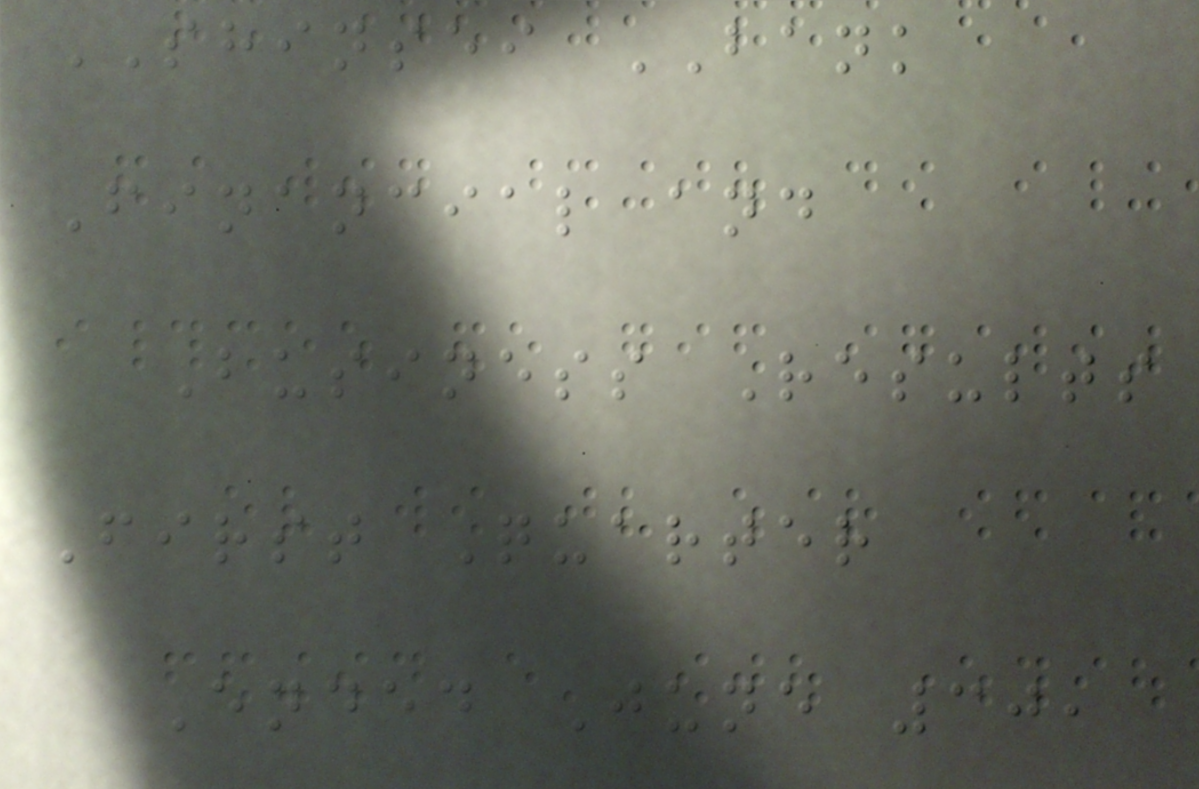SHINSEI BANK
Financial and
Business Results
First Quarter
Ended June 30,
